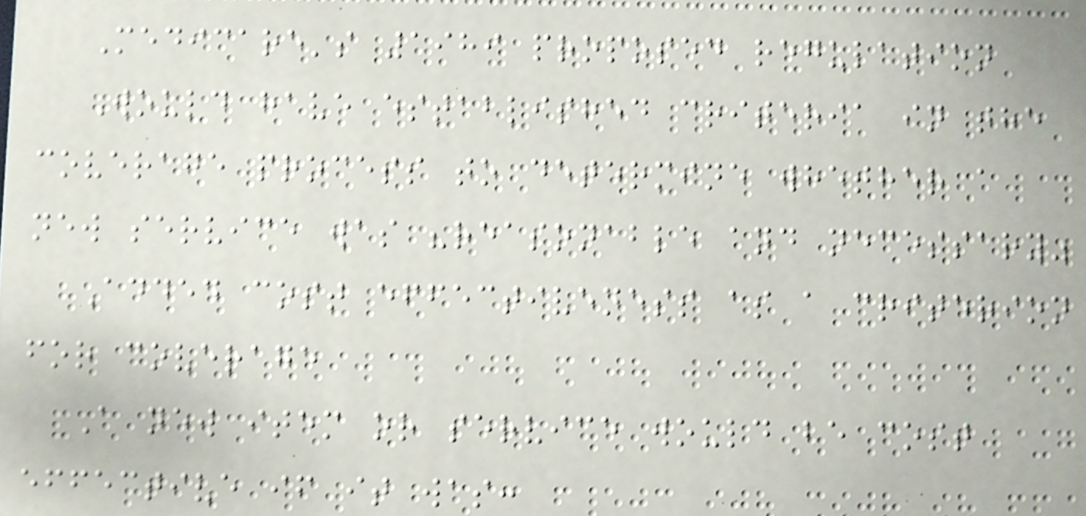Medicare's 1989 proposed regulation
Would have established criteria in the
coverage process to determine whether a
new service was "reasonable and necessary"
Added cost effectiveness as a criterion
for coverage
A new item or service would be cost
effective if it was:
